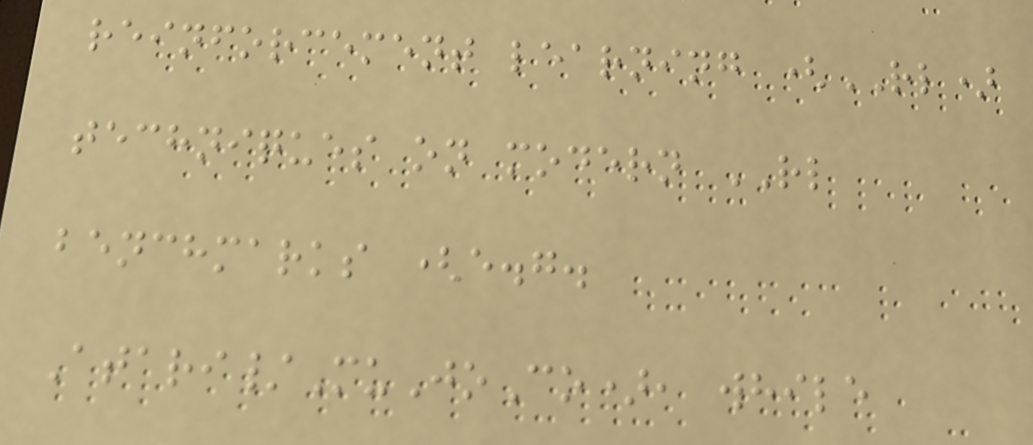reinforcement learning (RL)
techniques on modern RL
benchmarks (e.g.
Atari/MuJoCo), while
